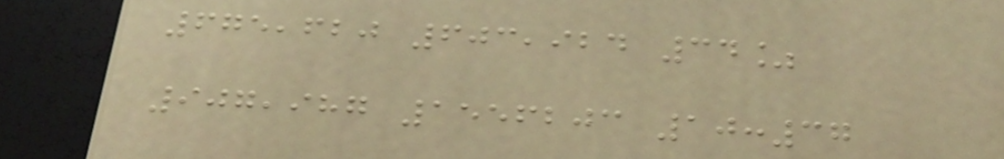675,620 603,924 34%
907,987 1556203 10:37
